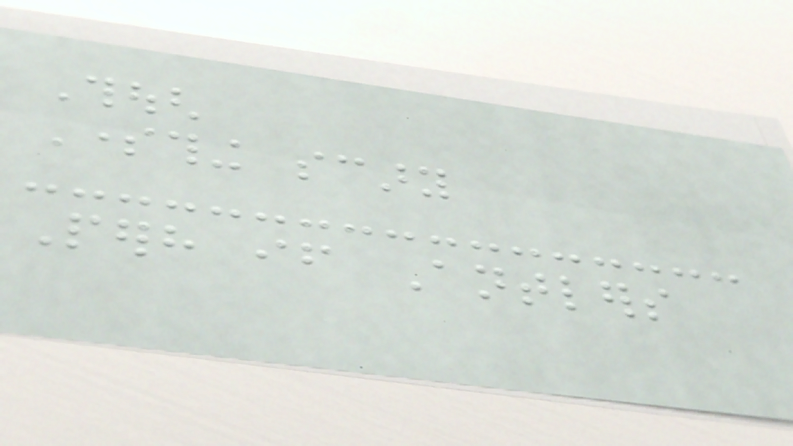Though
Something scary
Perhaps if Antlers
